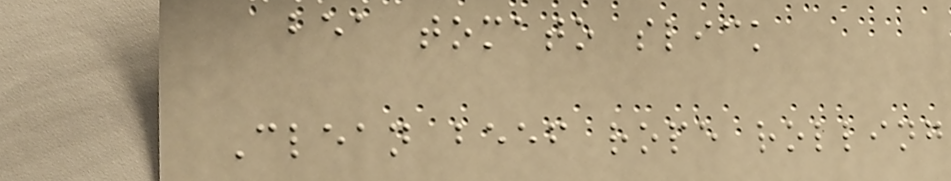bea tomato slick
Clean beef rope rolling
